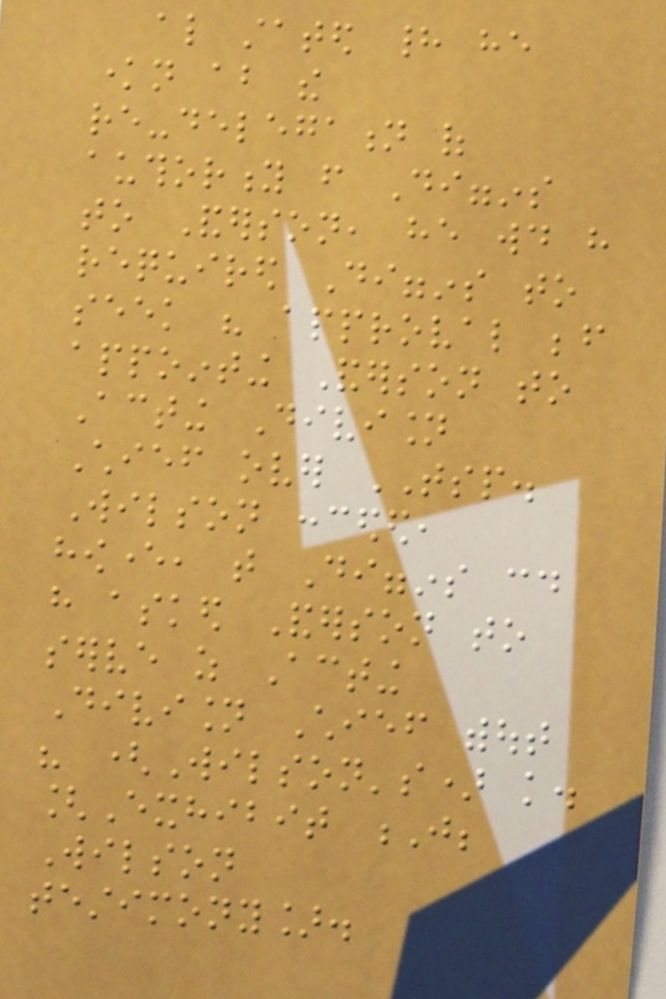also stated had he
known about the
re-delegation of
authority from Diggins
to Anderson, he would have
required Diggins to
seek his approval before
appointing Anderson to
Acting Division
Chief over TSP.
Wilson conceded,
however, that Diggins could
have asked Anderson to
serve as Acting
Division Chief without
his (Wilson's) knowledge.
[Exhibit J;
Wilson
testimony].
